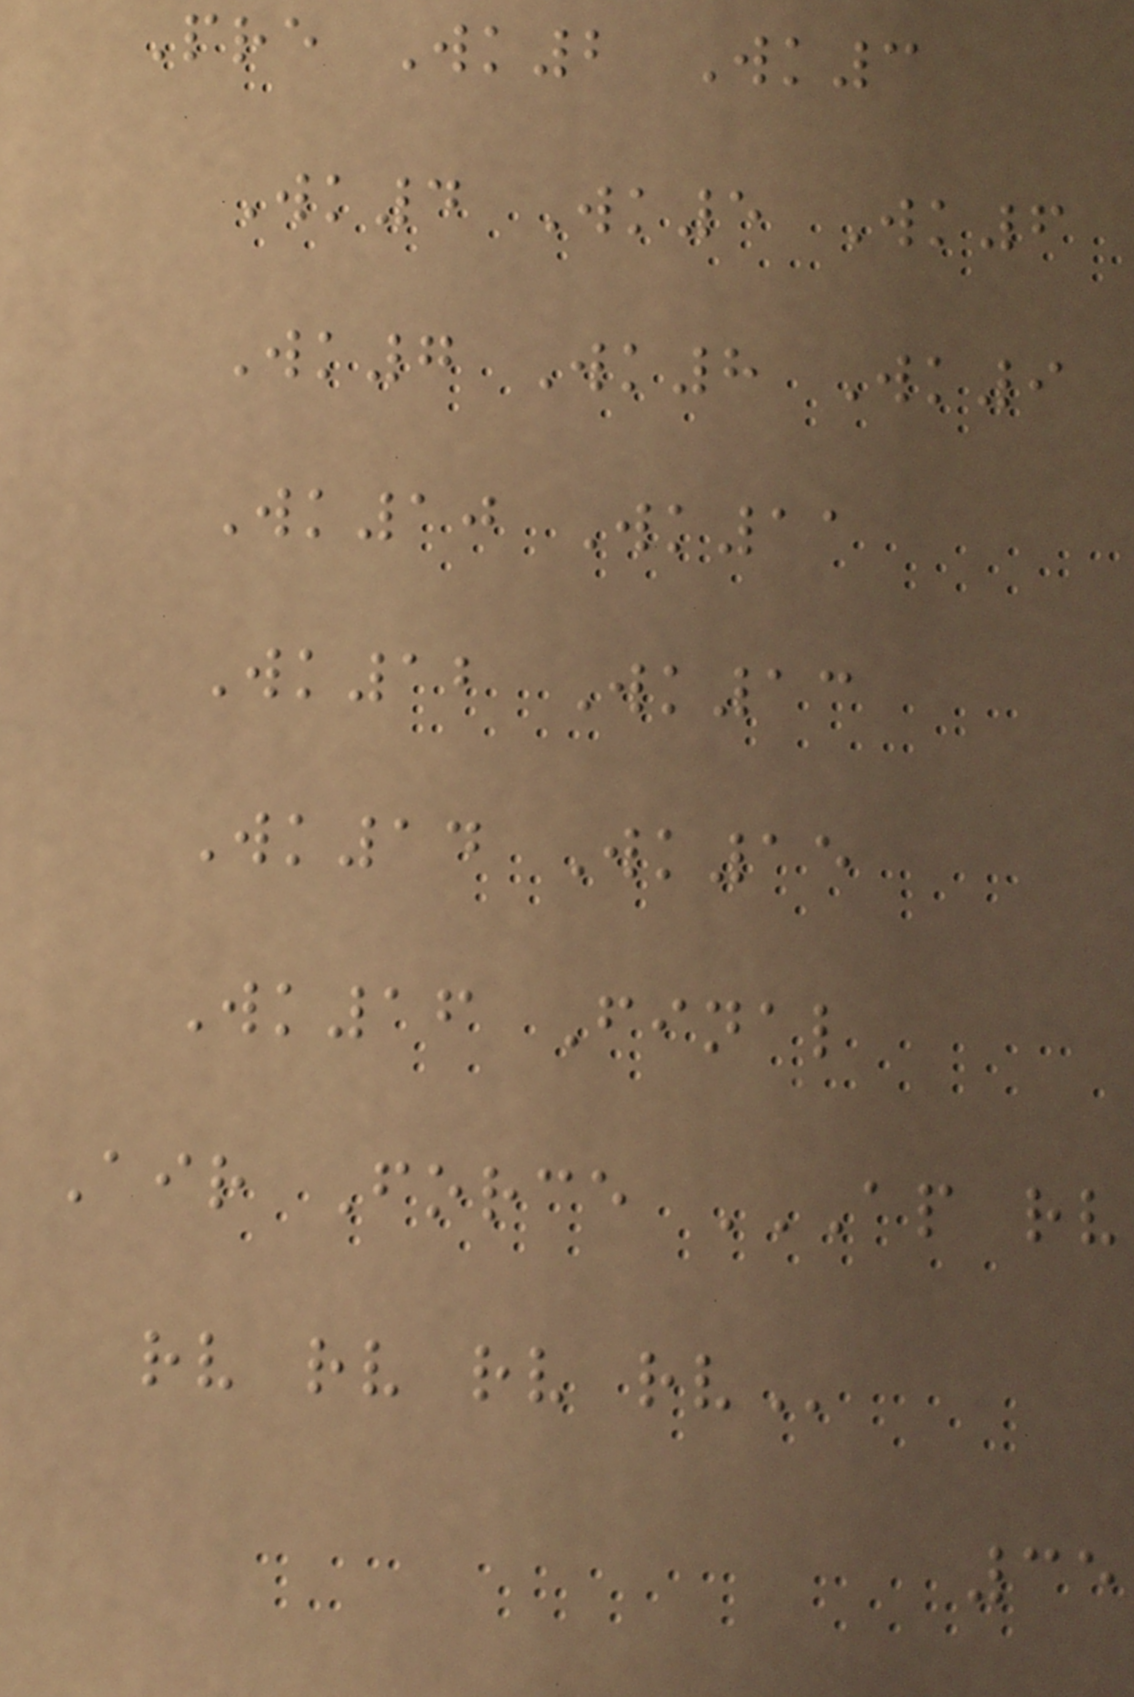Pre Wk2 Wk3
Wk4 Wk5 Wk6
Wk7 Wk8 Wk9
Wk10 Wk11
Wk12 Wk13
Wk14 Wk15
Wk16 Final
Air Force AP RV
RV RV RV RV
35
